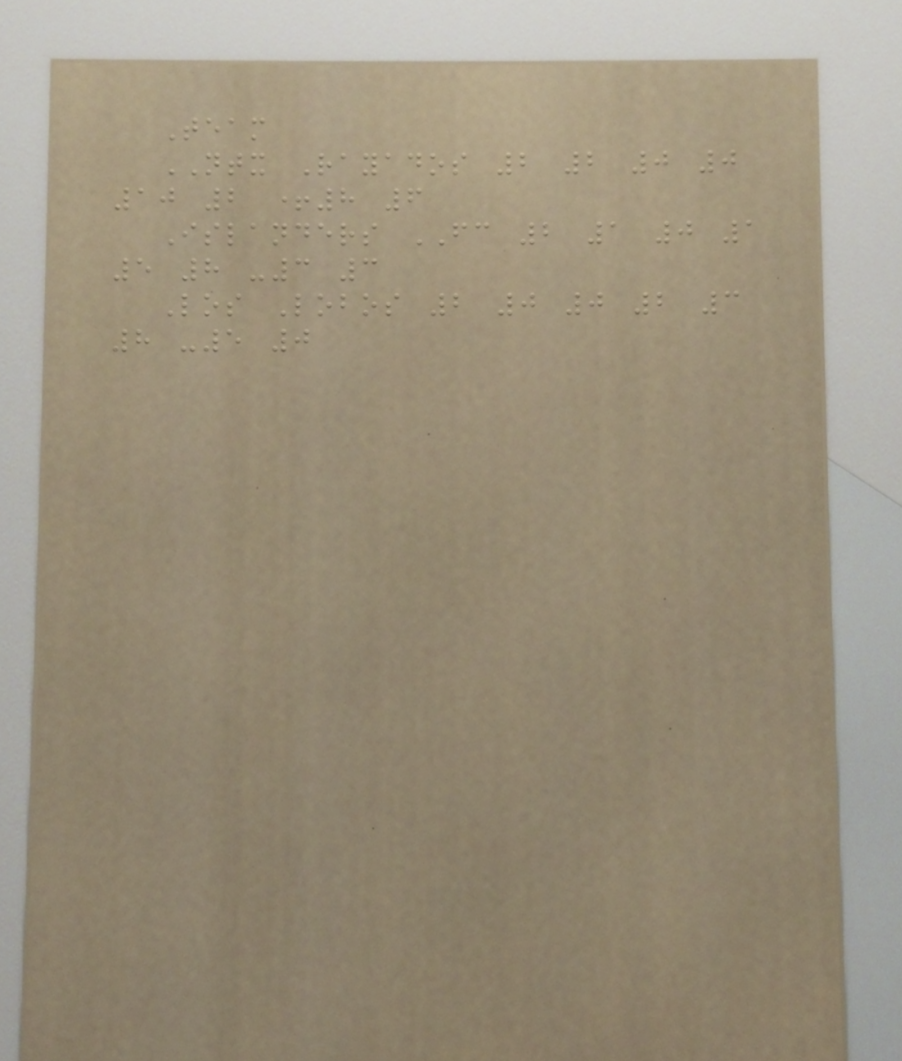Team
NTX Rayados 2 2 0 0
10 2 +8 6
Islanders FC 2 1 0 1
5 8 -3 3
Los Lobos 2 0 0 2 3
8 -5 0
